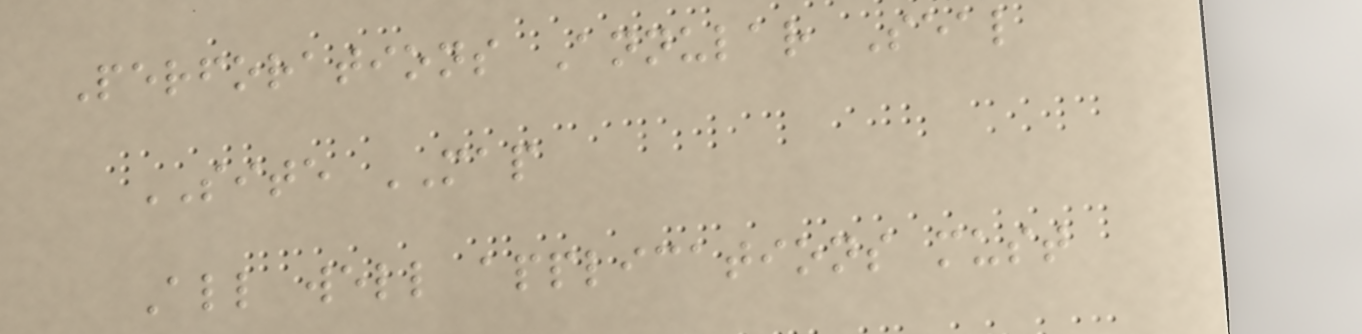Perforations Annular Seal
SITE MAP
All well applications must
